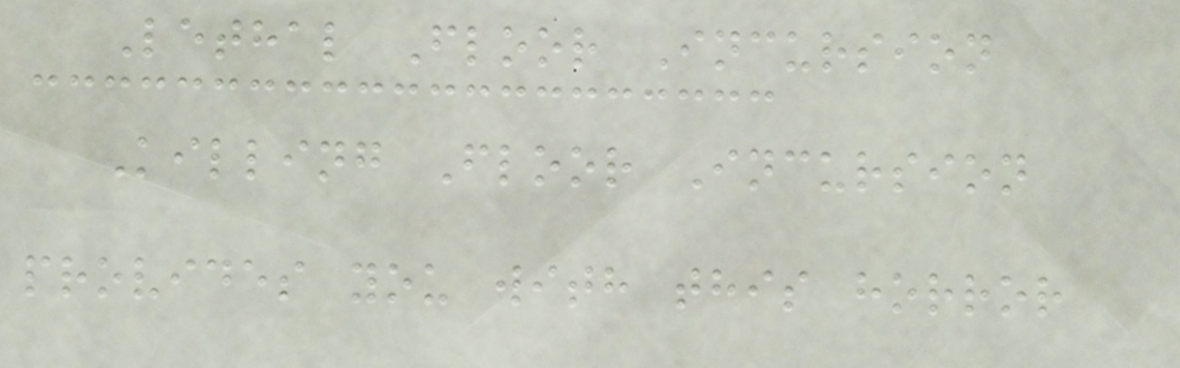Lethal Floor Incursion
Killing Floor Incursion
provides you with this horror
